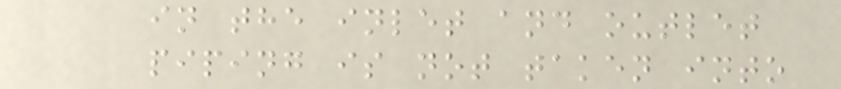in the inlet and outlet
piping is not taken into
